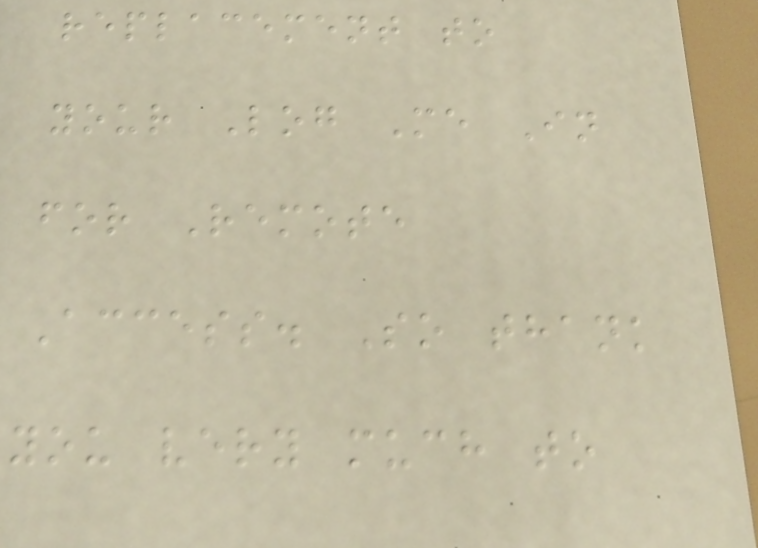replacement to
your Log Me In
for Remote
Access. So thank
you very much to
